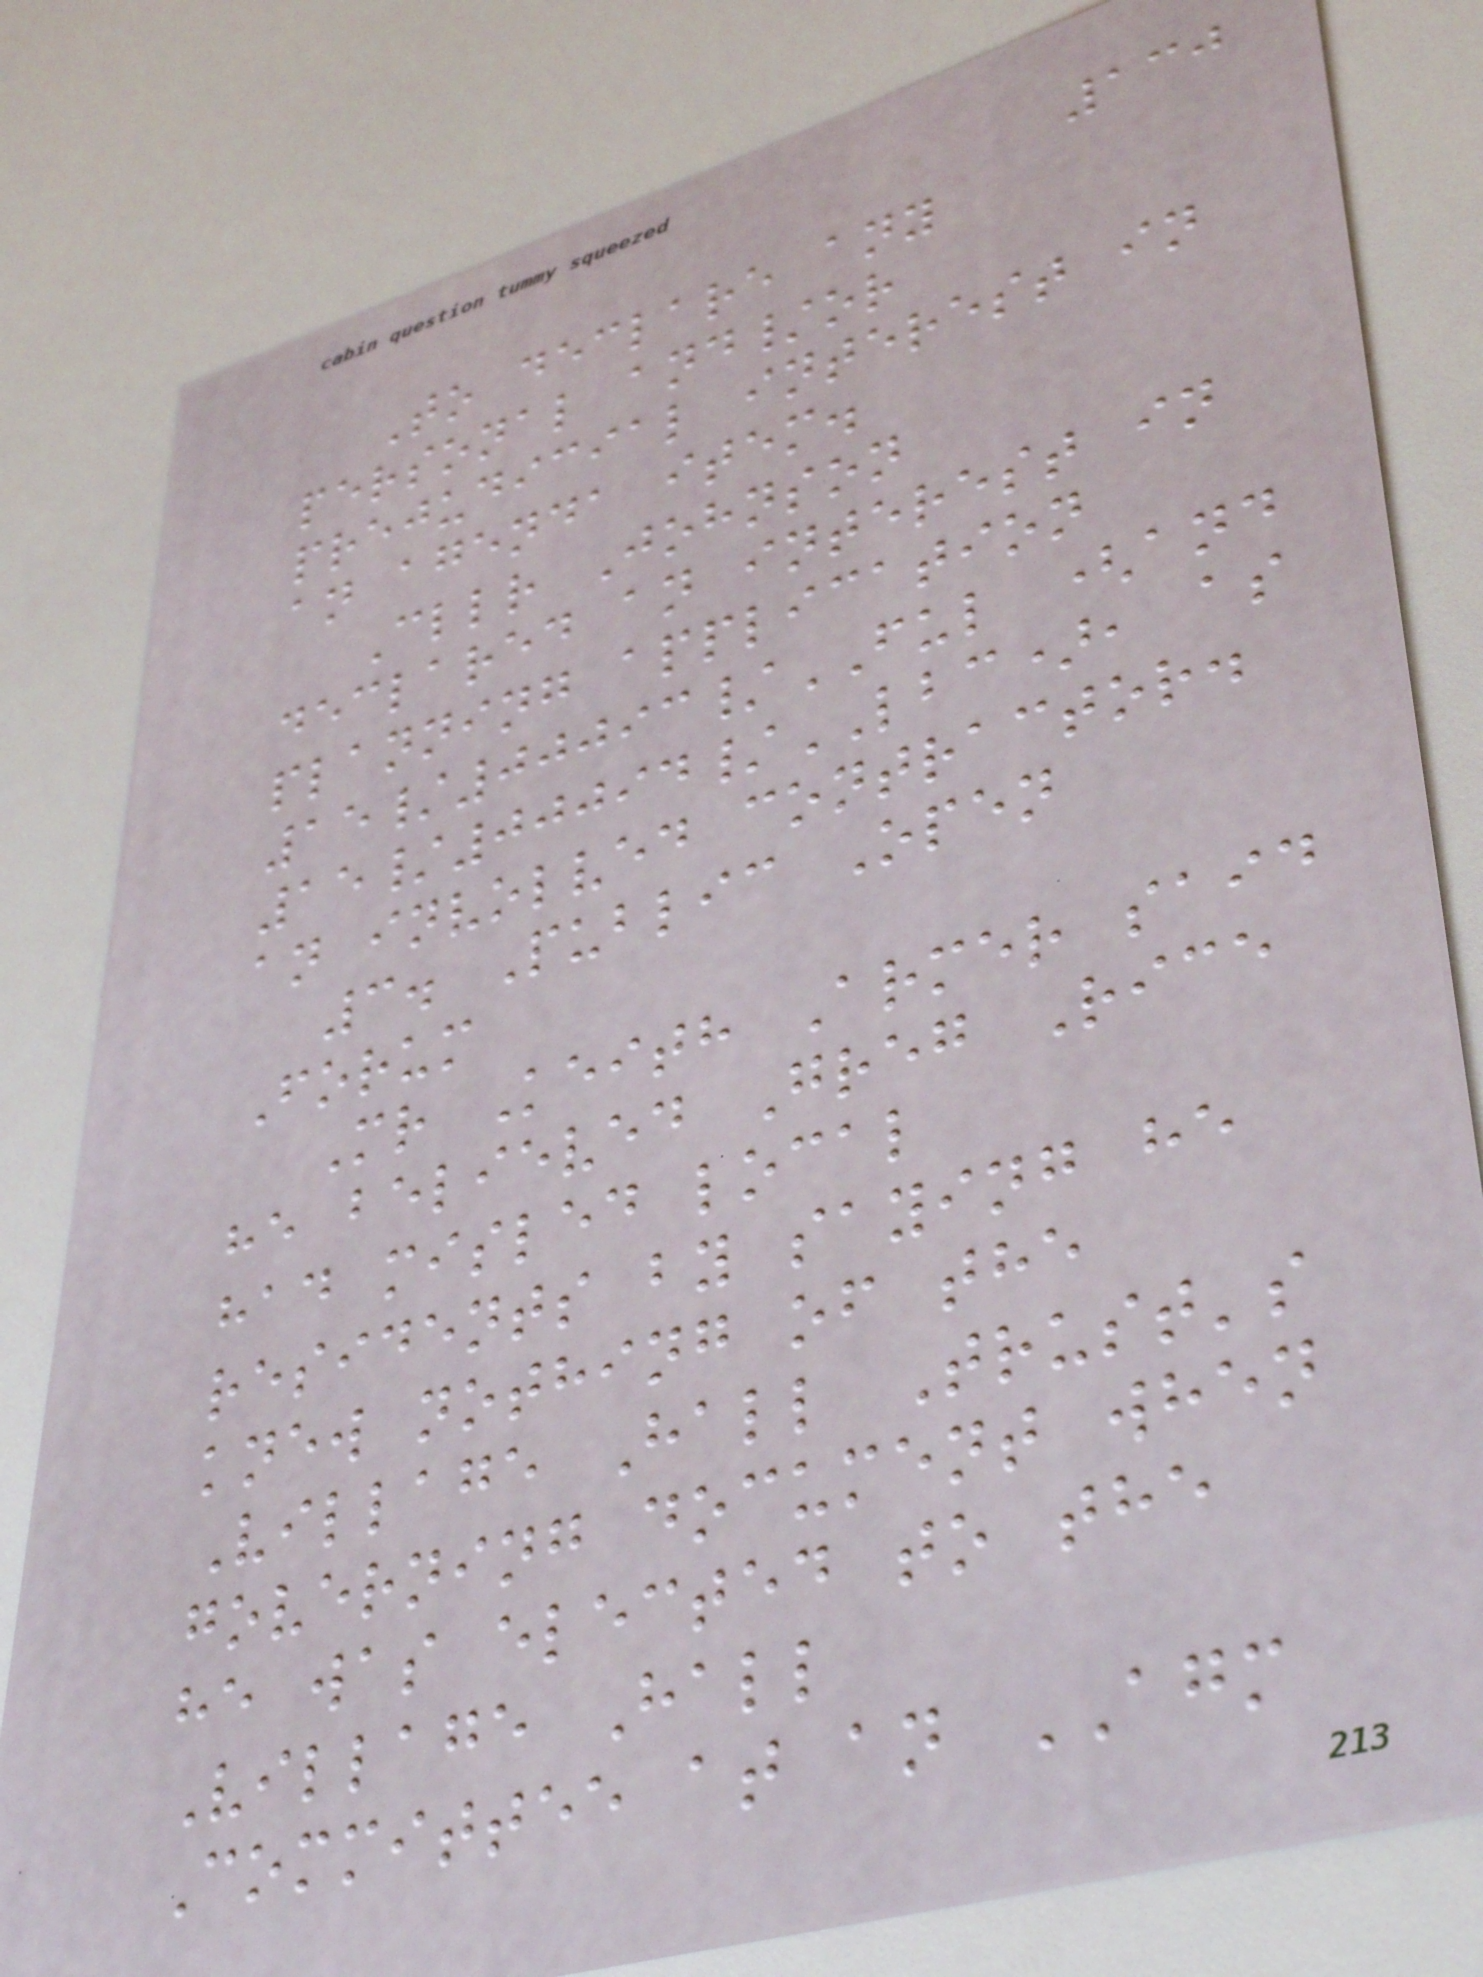130
To declare any
personal and/or
prejudicial interest in
an agenda item.
Cllr Johnson
declared an interest in
planning application
15/00093/FUL (and
15/00094/LBC), as
an involved contractor.
3. Public Open
Forum
Mr Keith Armer said
he believed Greg Rice
had misled local
residents by saying he
knew nothing of the
Village Hall Trust's
governing document when
he was elected to the
Village Hall
Committee at an AGM
